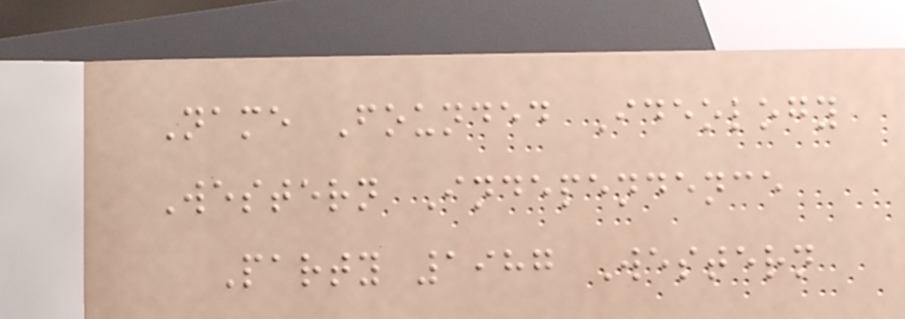Name Founded Ideology
Western Independence
Party 1987 Western
